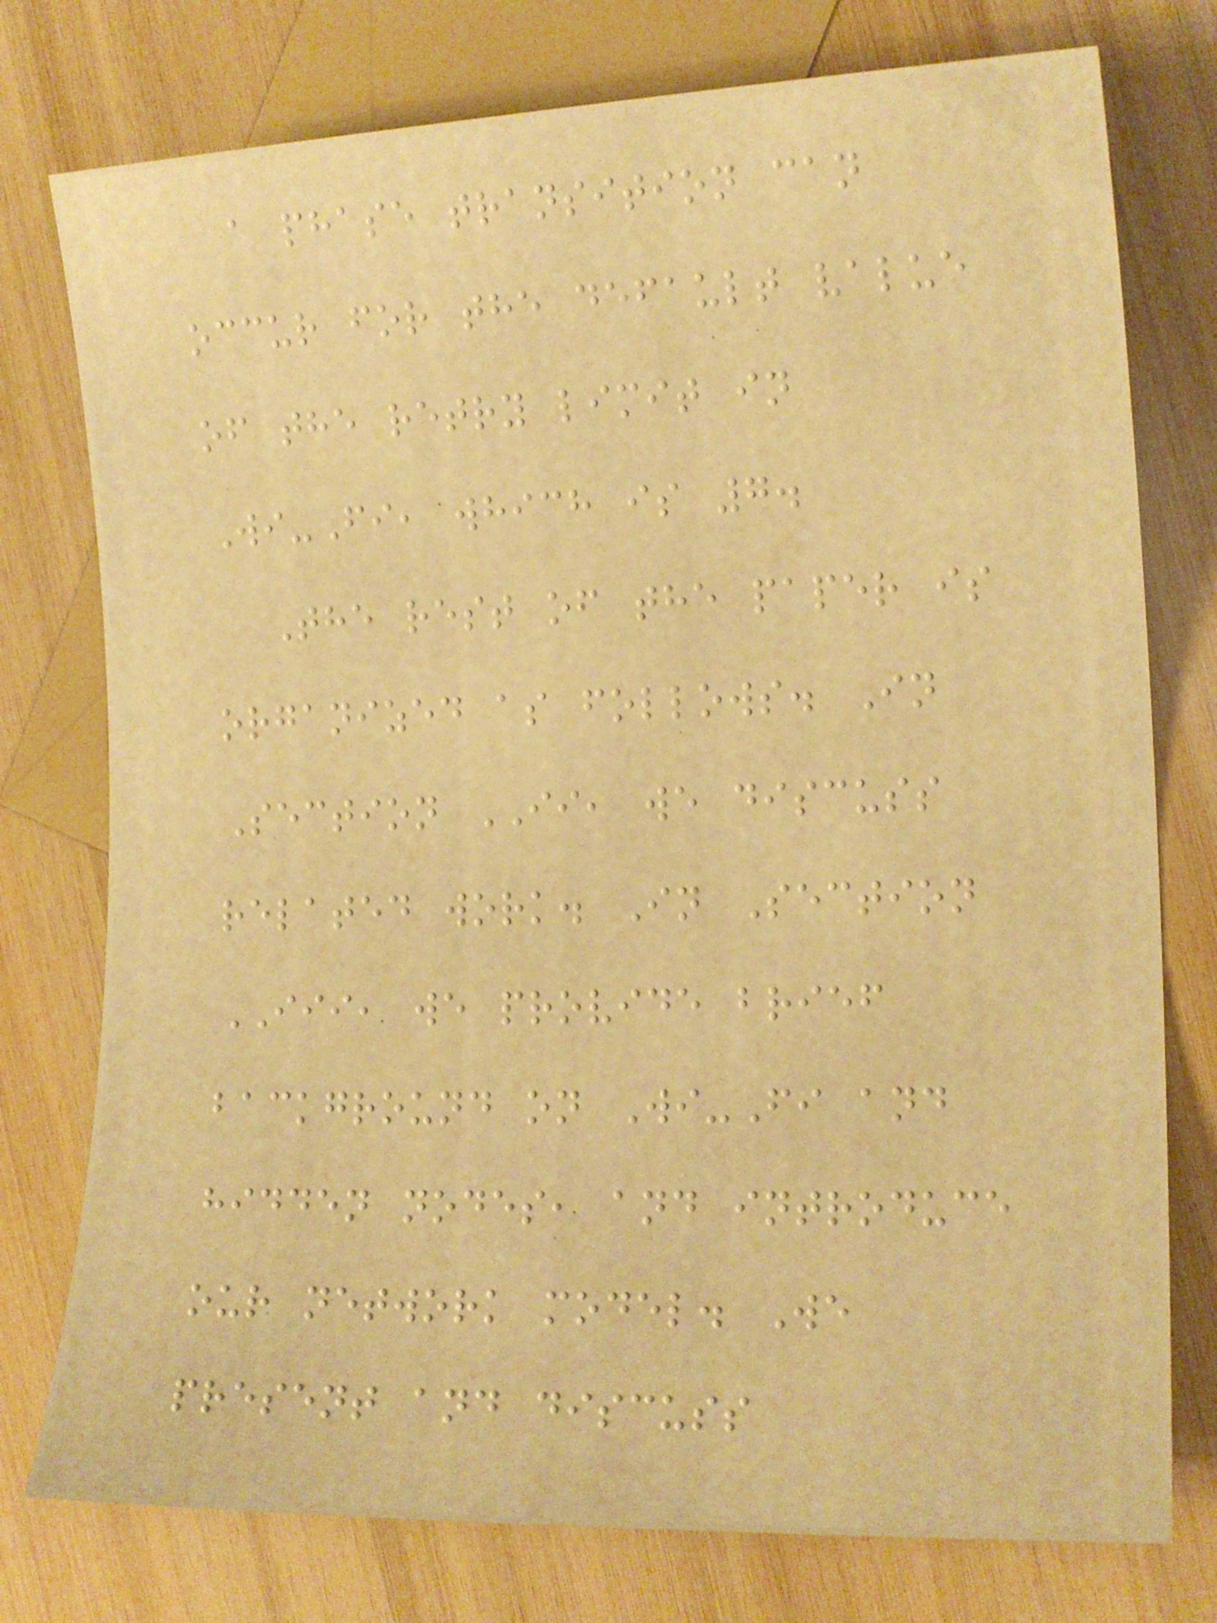a phase transition can
occur for the default value
of the retry limit in
Wi-Fi, which is 7.
The rest of the paper is
organized as follows. In
Section II, we discuss
related work. In Section
III, we provide brief
background on Wi-Fi and
hidden nodes, and introduce
our network model. We
present and discuss
